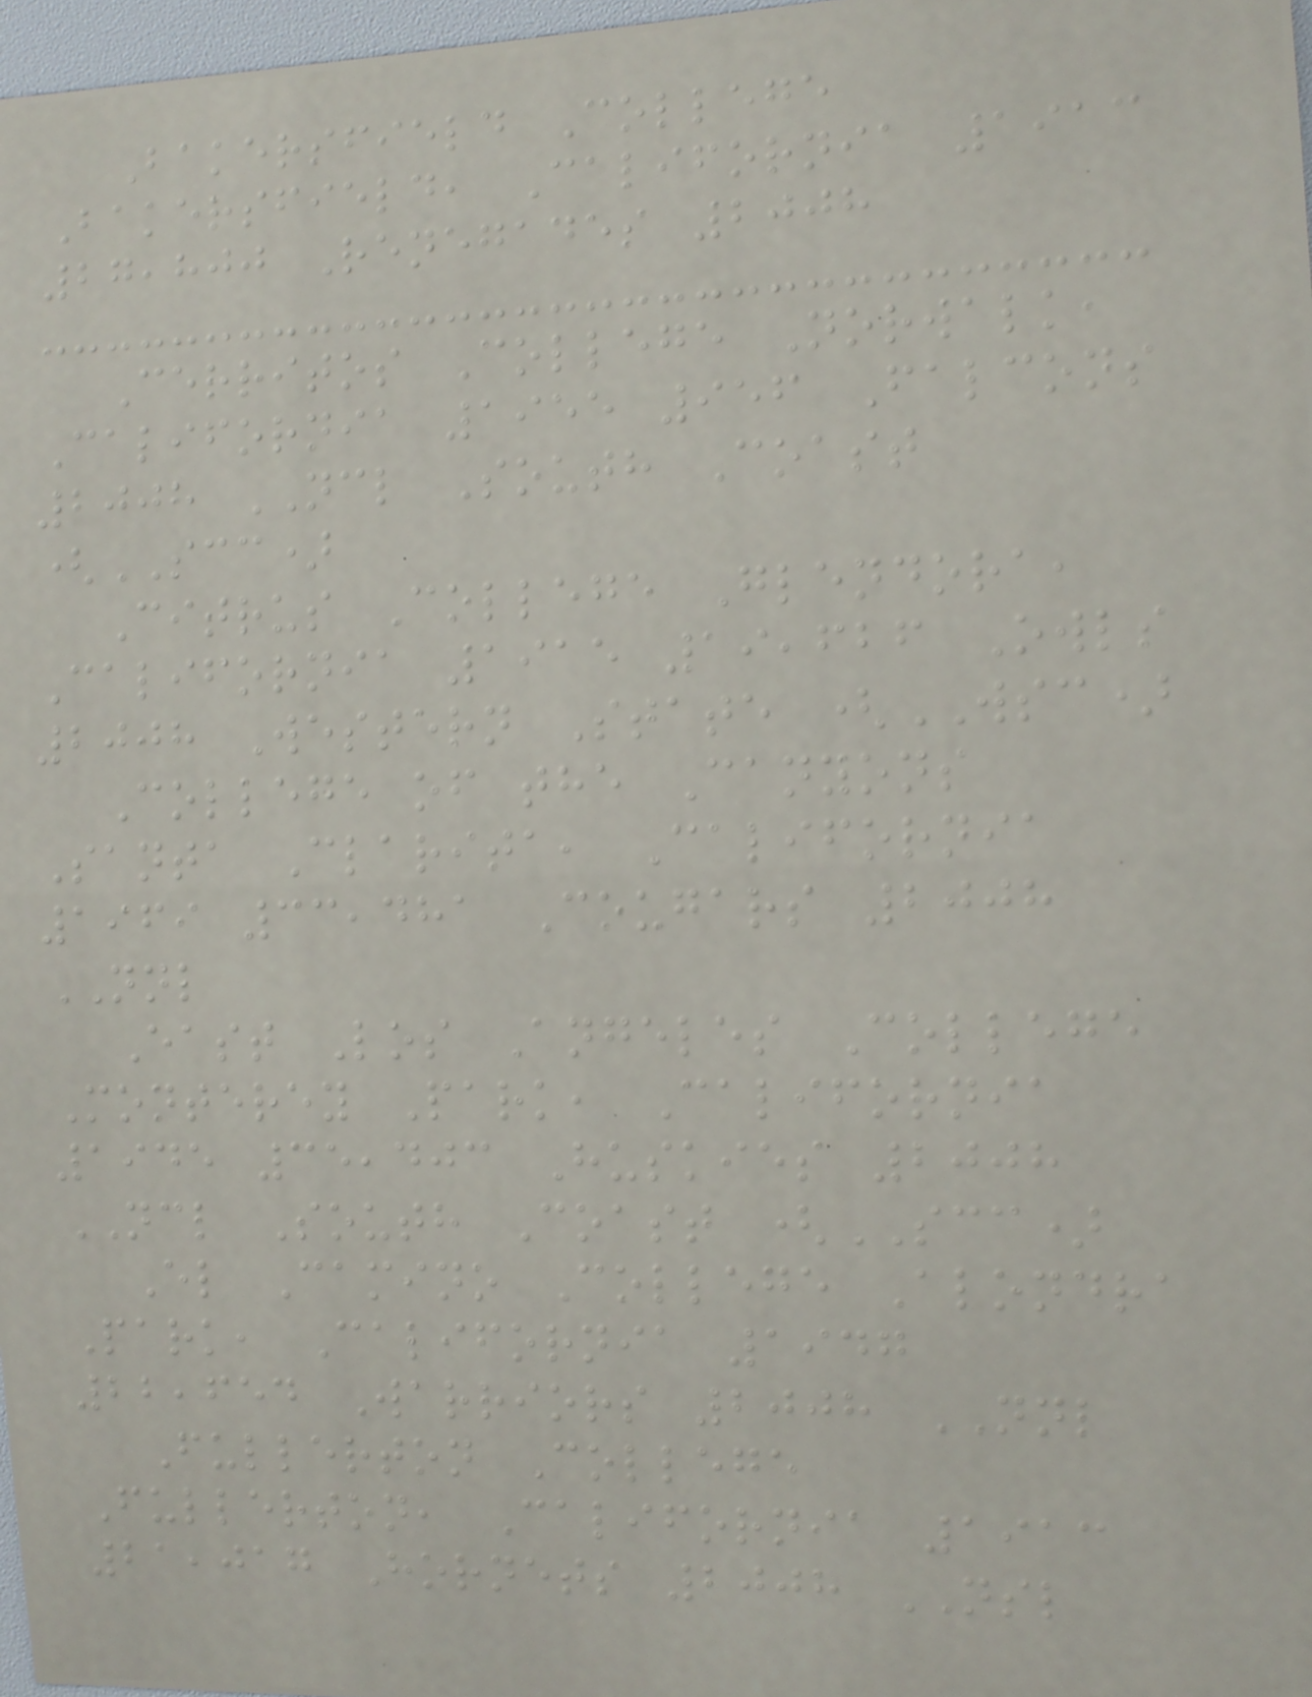Bakersfield College
Bakersfield, California 1913
27,800 Renegades 2008
Cerritos College Norwalk,
California 1955 956 Falcons
2008 NCL South Coast
(SCC)
Citrus College Glendora,
California 1915 19,626 Owls
2008 Western State (WSC)
College of the Canyons
Santa Clarita, California
1969 33,481 Cougars 2008
NNL
East Los Angeles College
Monterey Park, California
1945 35,403 Huskies 2008
NCL South Coast (SCC)
El Camino College Alondra
Park, California 1947
22,654 Warriors 2008 NNL
Fullerton College
Fullerton, California 1913
21,017 Hornets 2008 NSL
